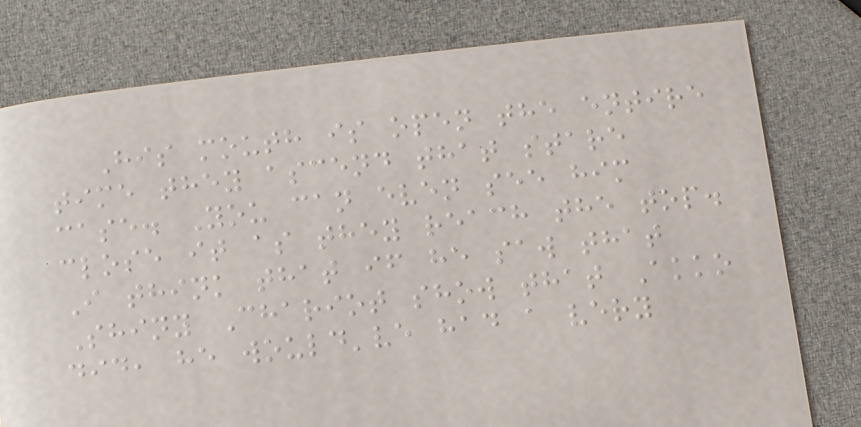His mouth is open the entire
time they ascend that stare
case. You can even see him
close it as they reach the top.
I think that if he saw that
Shiny Chariot show that Akko
did, he would've had a very
